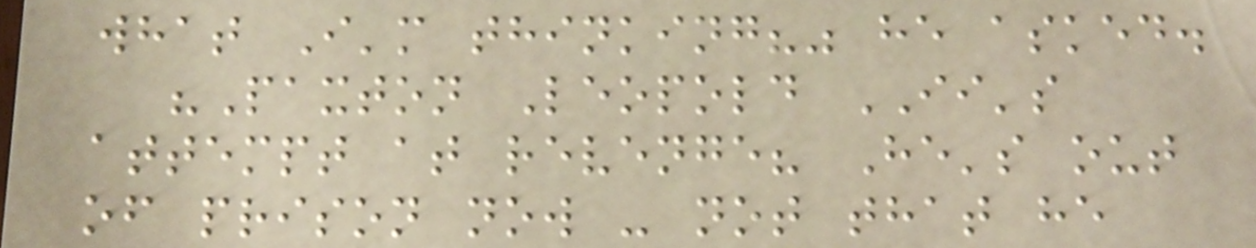what I'm thinking?" he asked.
"Paxton Leopold II's
attempt at revenge? He's out
of prison now - not that he
